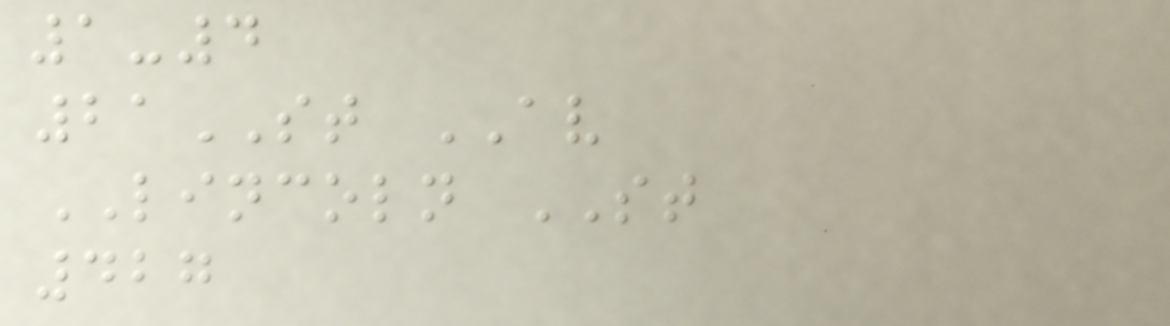1-4
21ST AV
LINCOLN ST
427
